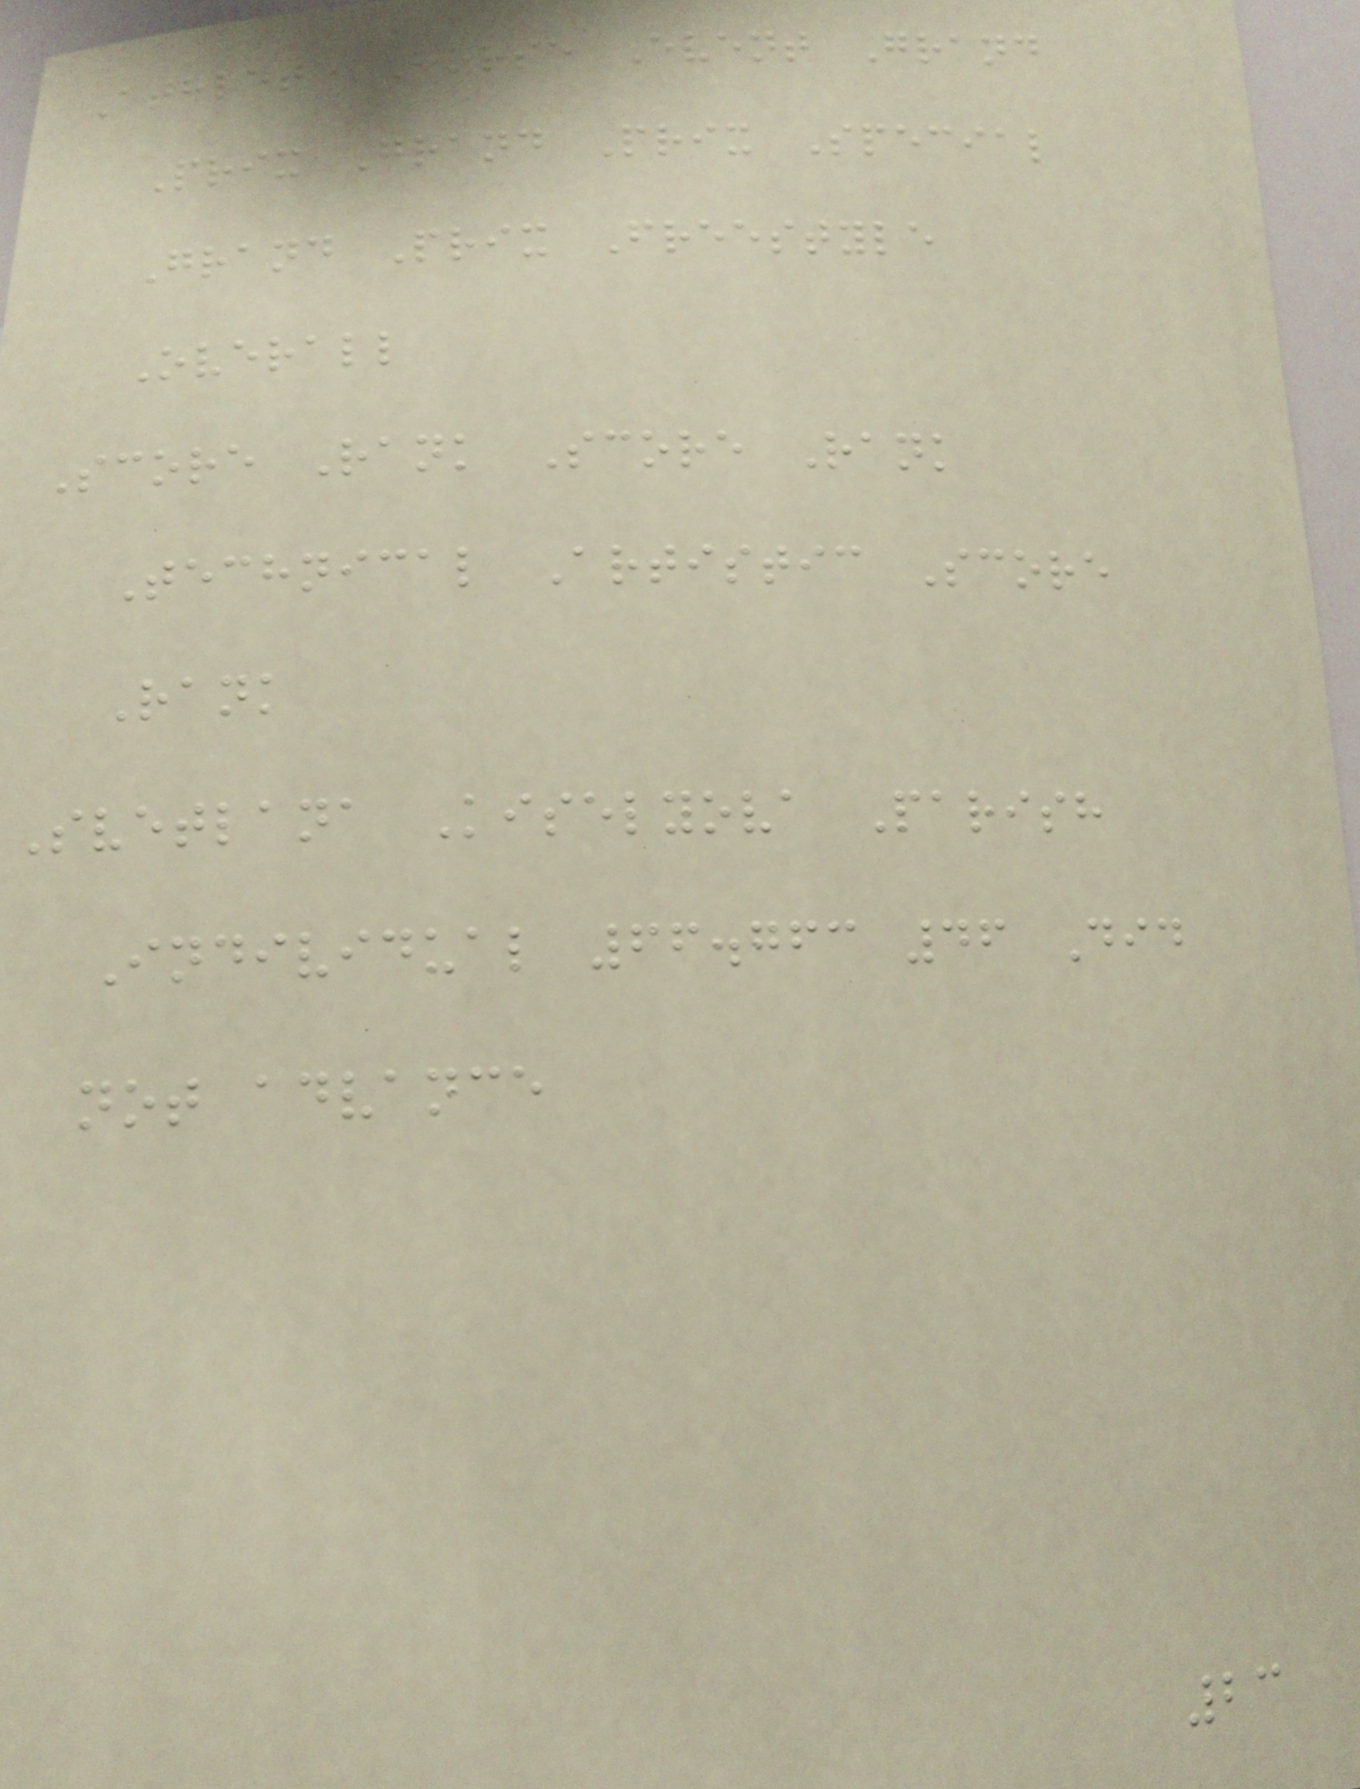Athlete Horse Event Grand
Prix Grand Prix Special
Grand Prix Freestyle
Overall
Score Rank Score Rank
Technical Artistic Score
Rank
Svetlana Kiselyova Parish
Individual 66.763 46 Did
not advance
23
